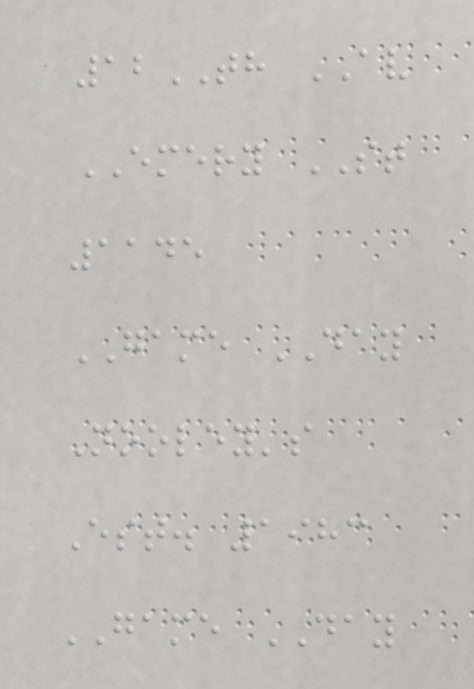12TH AV
EMERY ST
1145
GAME DAY
Nooley's
Est. 1983
GAME DAY
